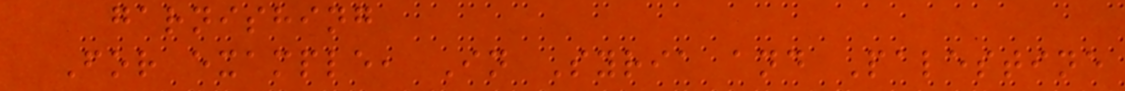garnishing
For example, In Syria and Palestine
